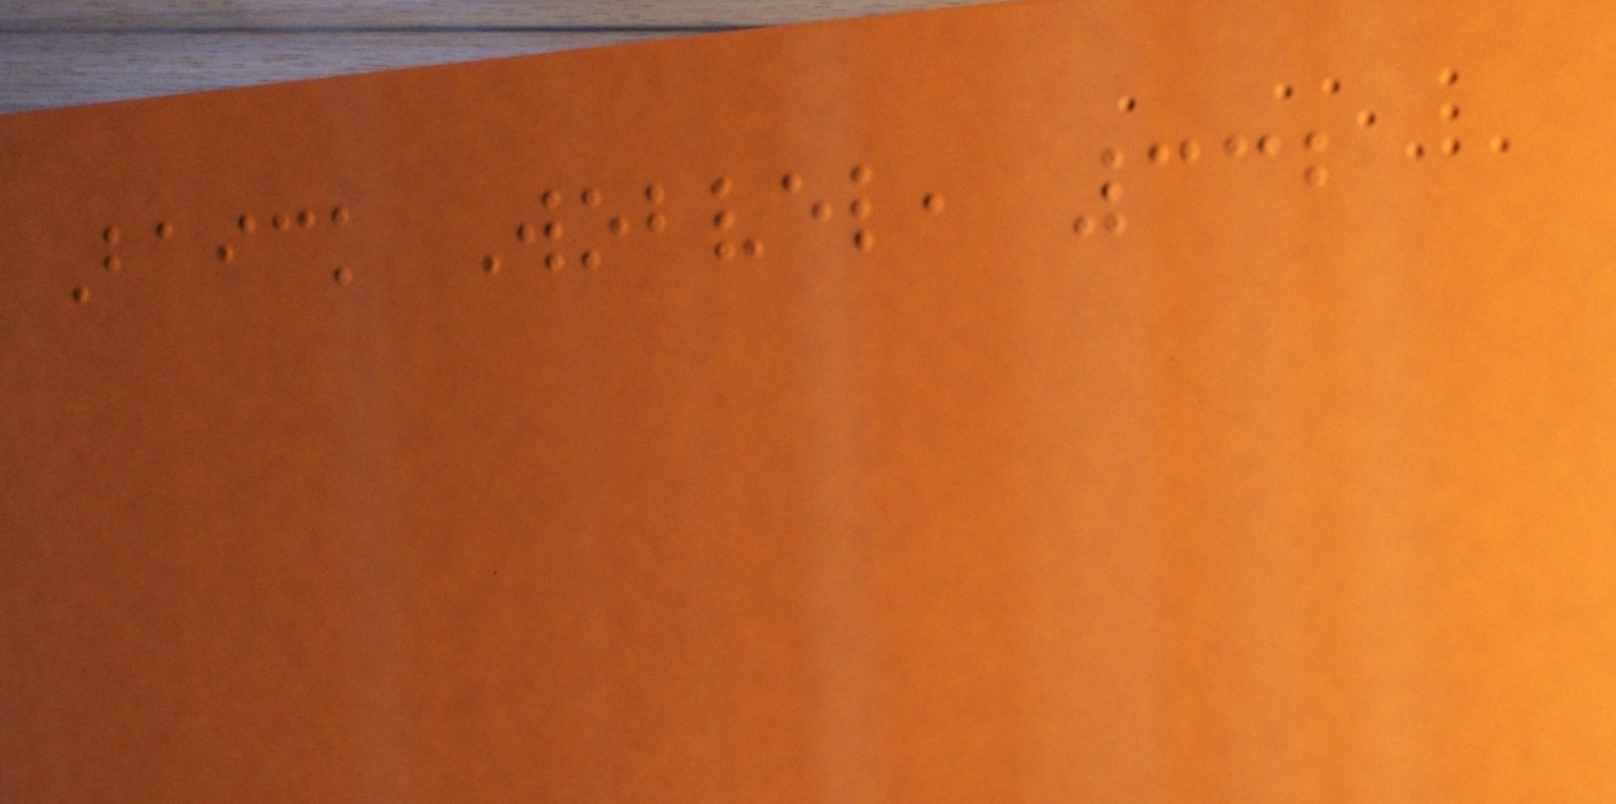Baick Wobvel, 332
